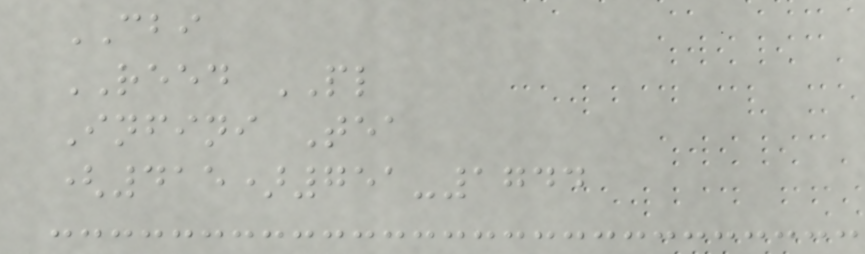CBI
REED PL
Infini Tea
(415)751-1744
